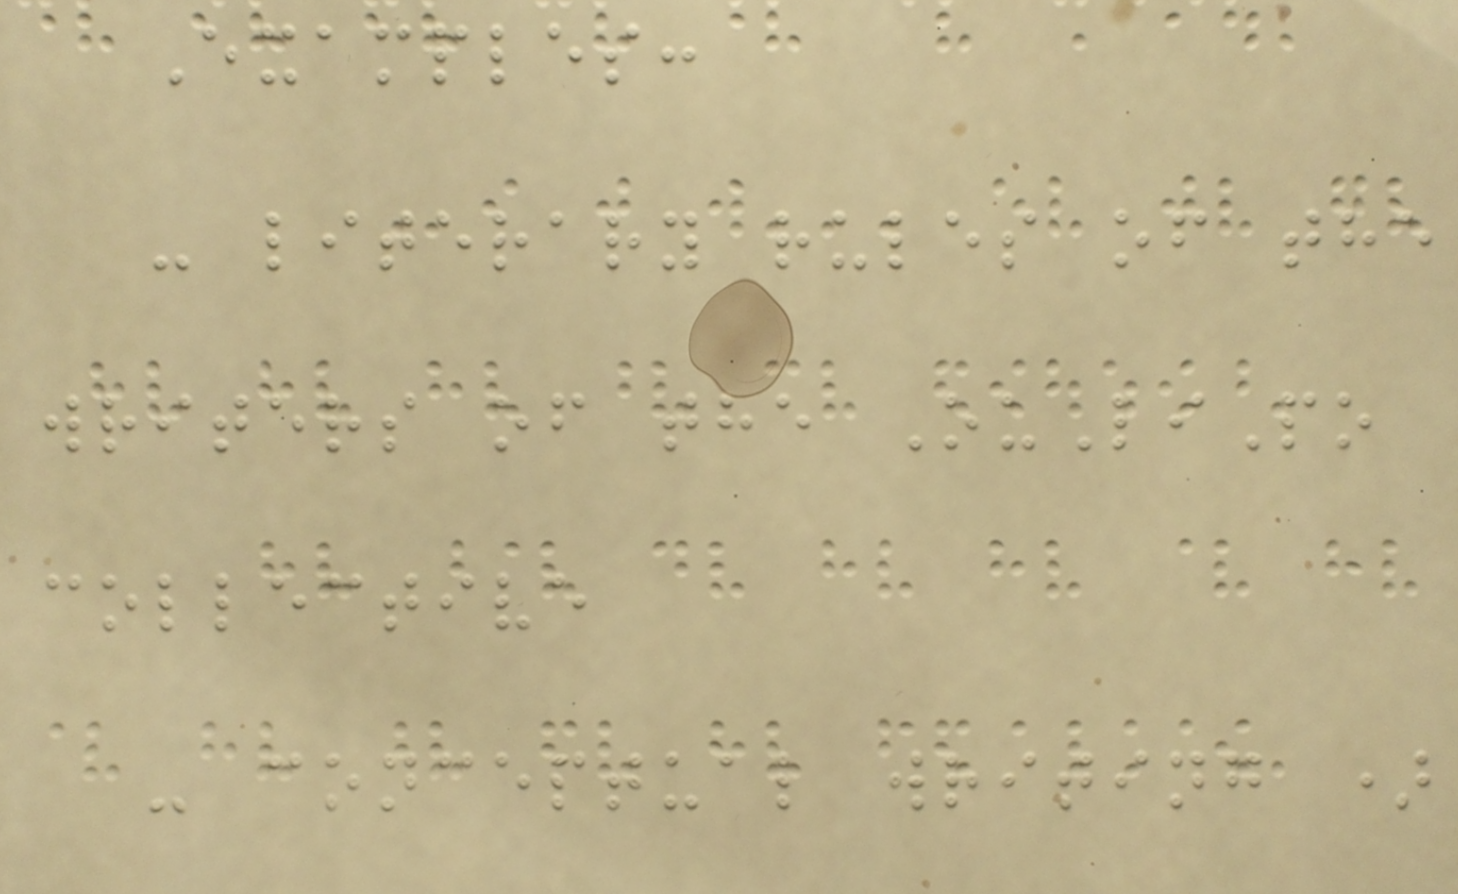Examples:
- literary rules of the
writers of the OuLiPo
collective
- conceptual writing )
